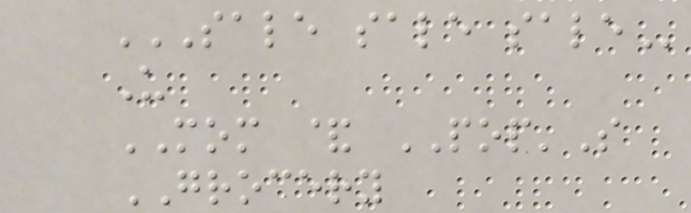SALE SALE SALE
U
MOM & POP'S
GROCERY
